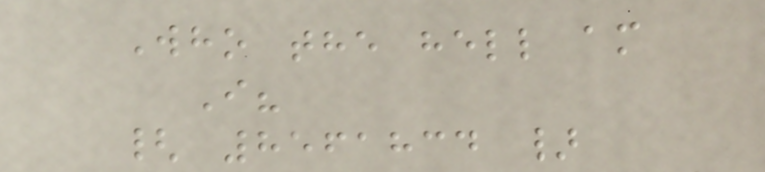Who the hell am
I?
{ 8561834 }
